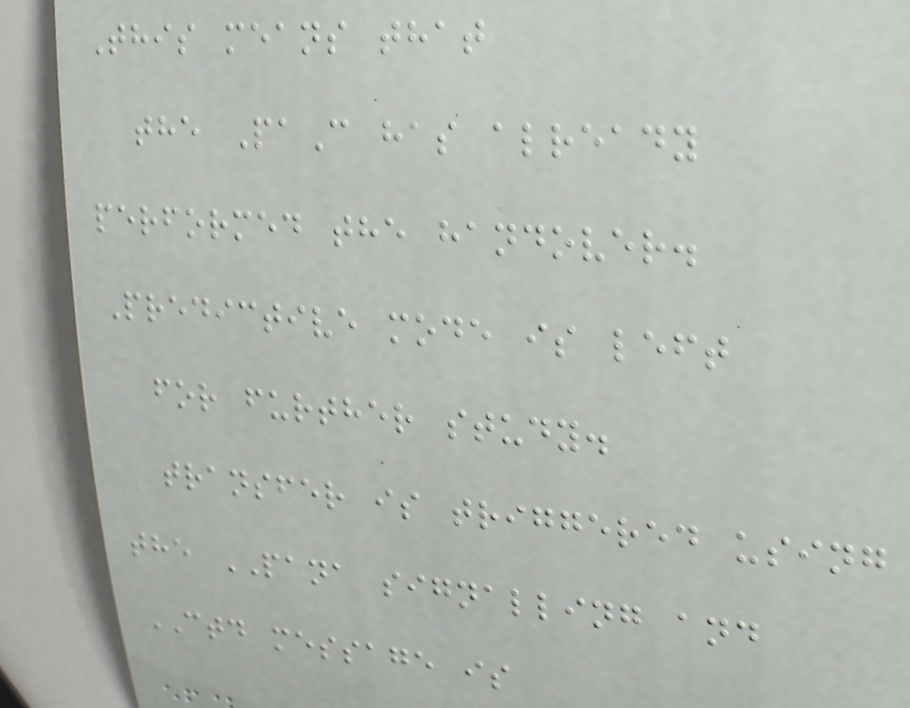This means that
the PaC has already
performed the handover.
Predictive mode is left
for further study.
transfer is triggered using
the PANA signalling and
CTD message is
